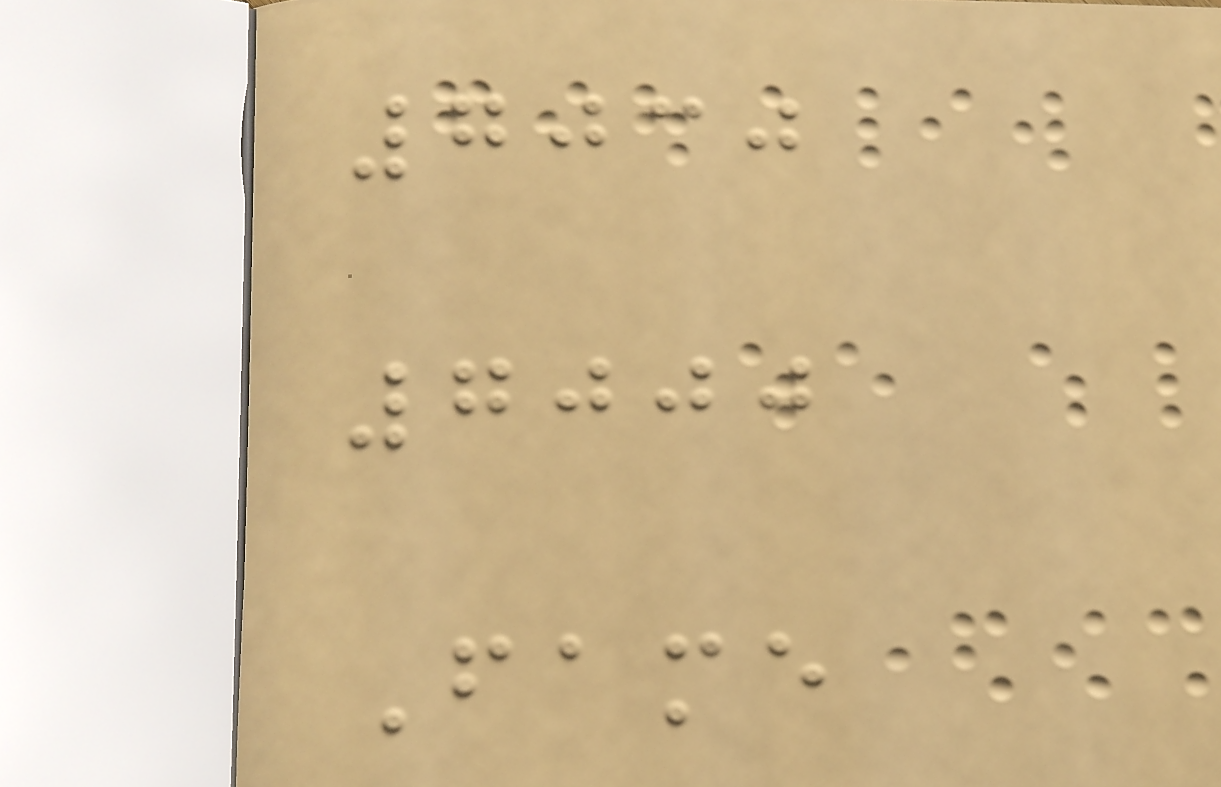7030
7000
Fame
